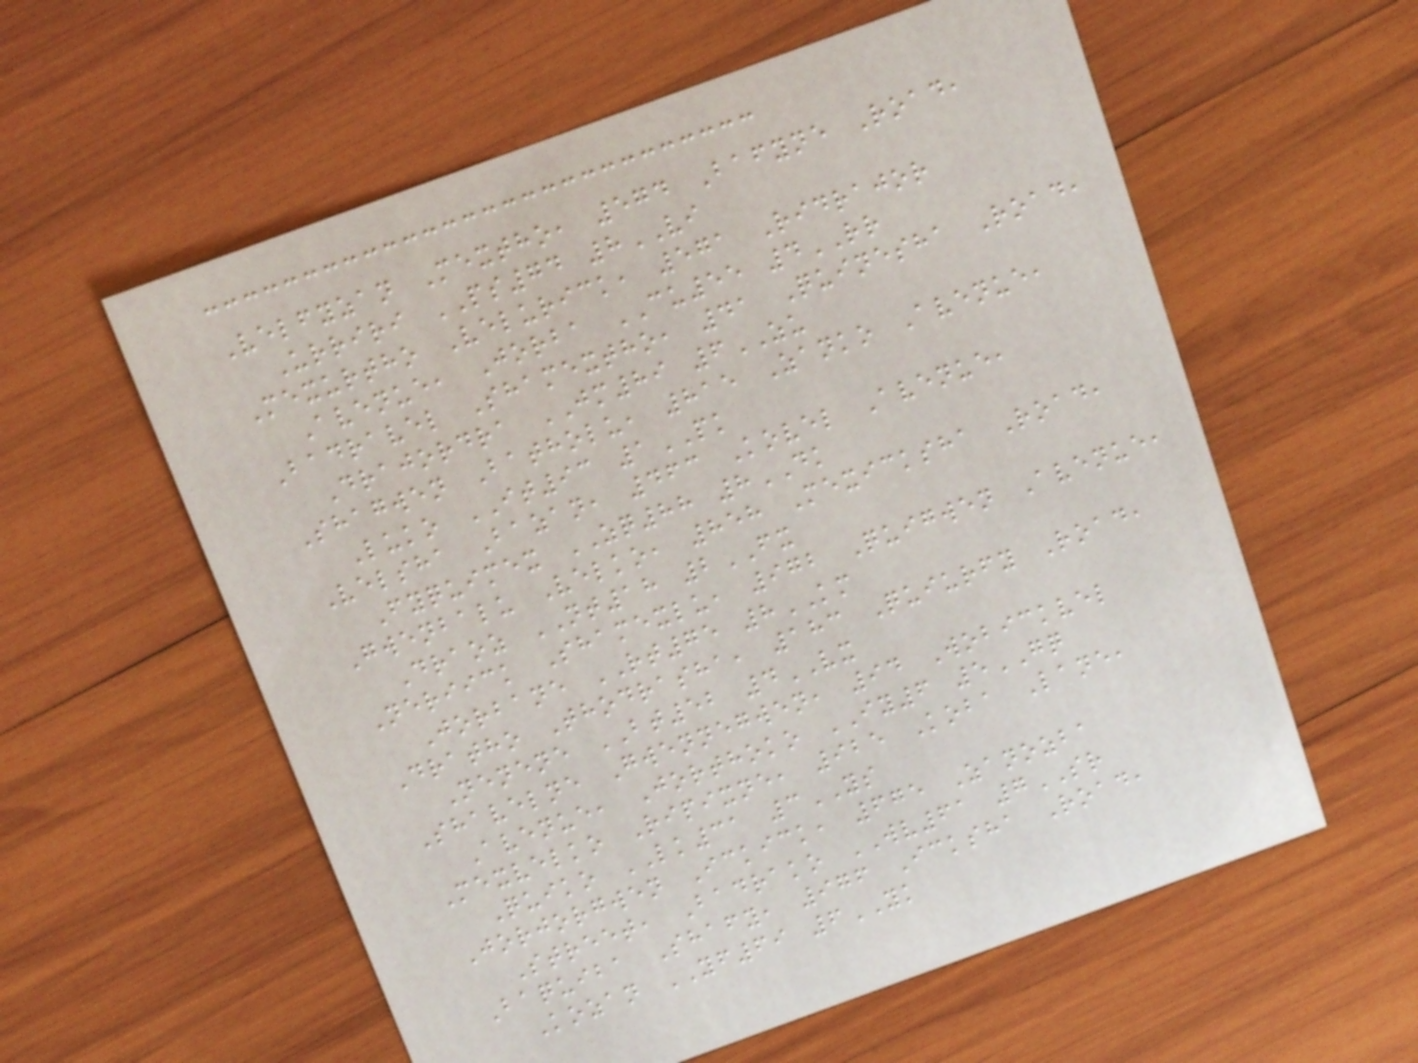Velfyzan Mextho, 574 Bafyne Road,
Urriri PS74 8VI
Mexurtho Velurick, 571 Ridrajor
Avenue, Jorba CU55 4RR
Badravel Shamextho, 41 Quinesha Road,
Drajordra JM89 6ZU
Shagwen Batholu, 815 Zanko Avenue,
Luko IT93 1PK
Velsha Bazan, 463 Kovel Avenue,
Fyquimex ZQ88 8DK
Gwenbalu Velko, 858 Mexicksha Road,
Draoz NT18 2FX
Neriick Shamexlu, 972 Quigwen Avenue,
Jorbane RT75 8KM
Dratho Thodrasha, 183 Quiurfy Road,
Nenene BT52 4VX
Shavelne Gwennegwen, 94 Wobickvel
Avenue, Jorthoko IY6 5GQ
Mexvelko Ripixne, 925 Koba Lane,
Quiko LK31 3YS
Jorjorgwen Ickick, 675 Zanozba
Street, Badrako WV61 7SR
Baquiba Shafy, 976 Icksha Road,
Kozan YF69 6YK
